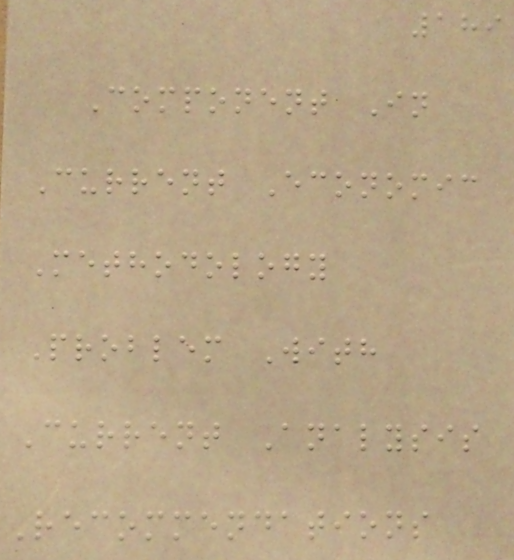189
Component In
Current Economic
Methodology
Problem With
Current Analysis
Recommendations
